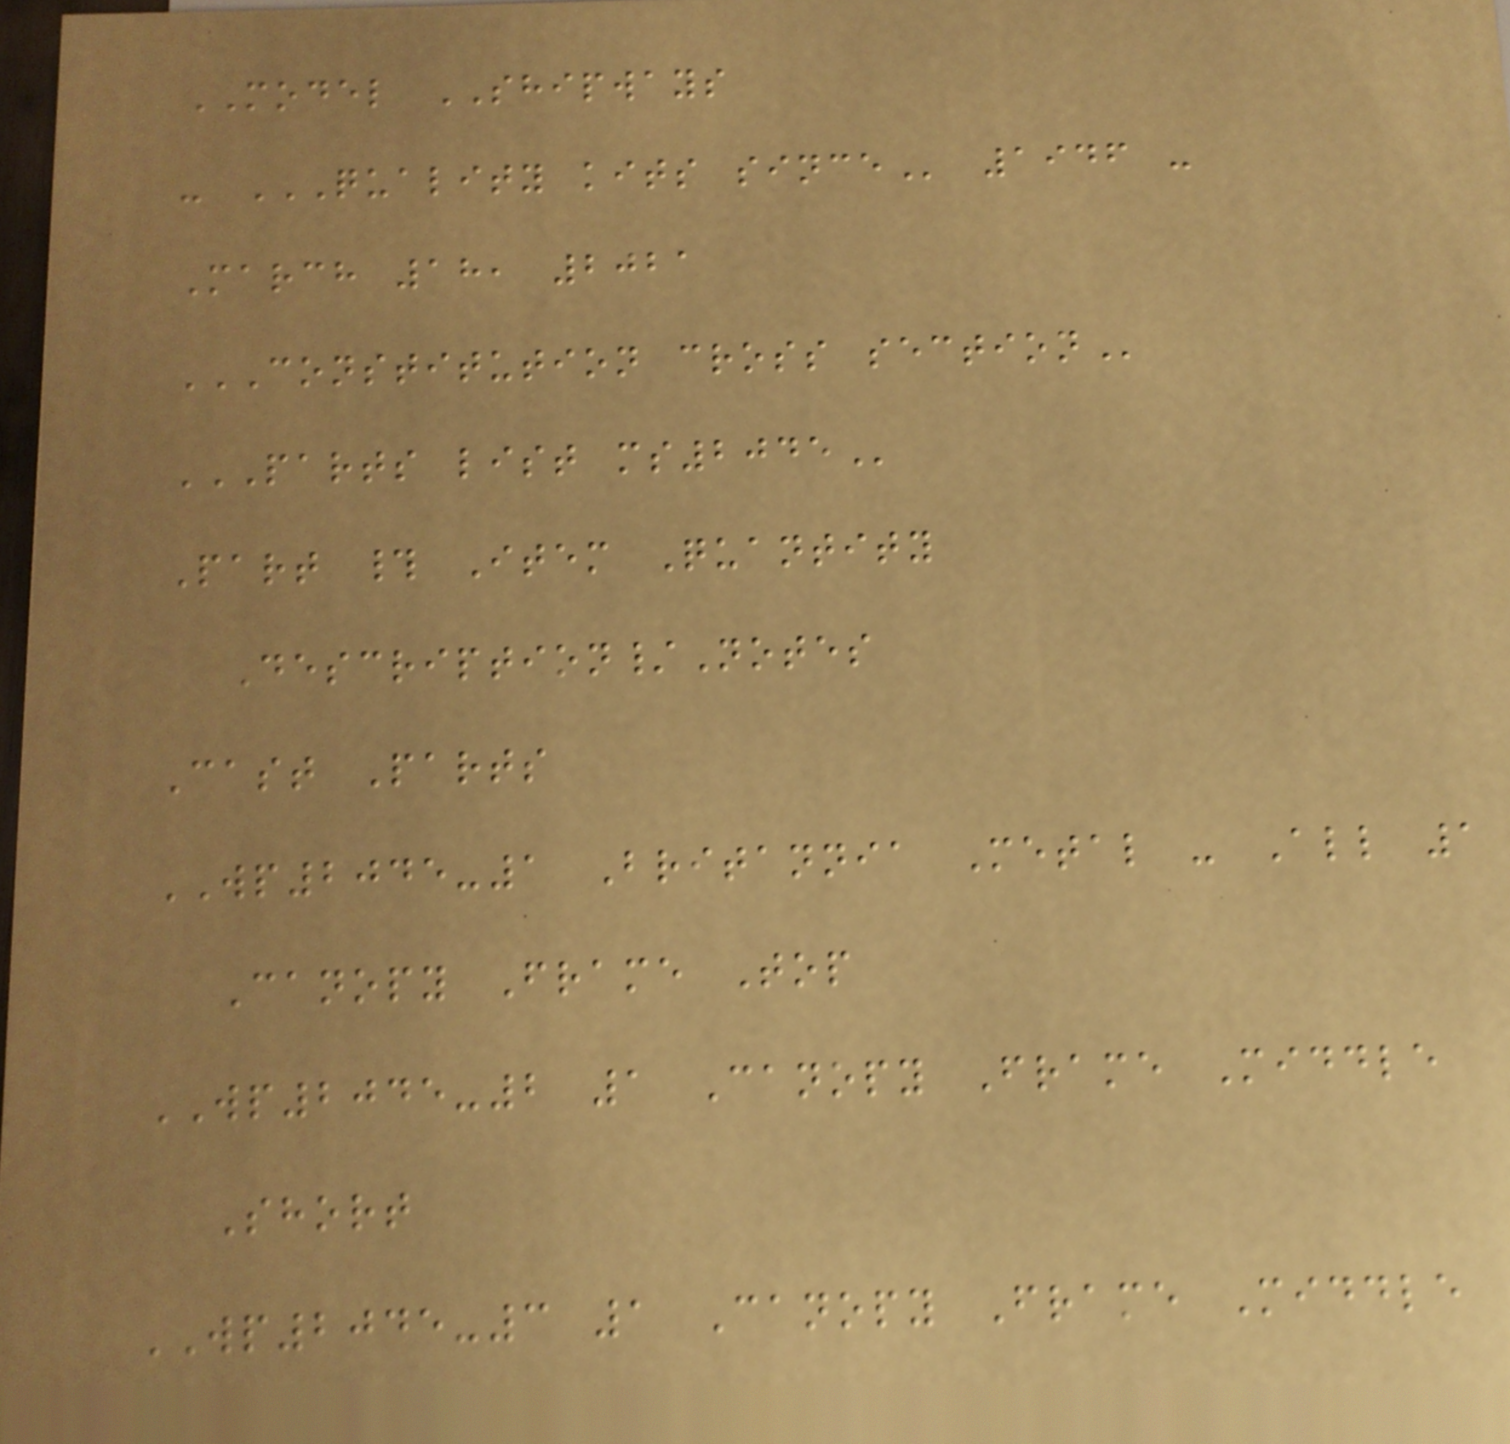MODEL SHIPWAYS
- QUALITY KITS SINCE 1946 -
March 18, 2021
CONSTITUTION CROSS SECTION
PARTS LIST MS2045
Part # Item Quantity
Description/Notes
Cast Parts
WP2045-1 Britannia Metal - All 1
Canopy Frame Top
WP2045-2 1 Canopy Frame Middle
Short
WP2045-3 1 Canopy Frame Middle
